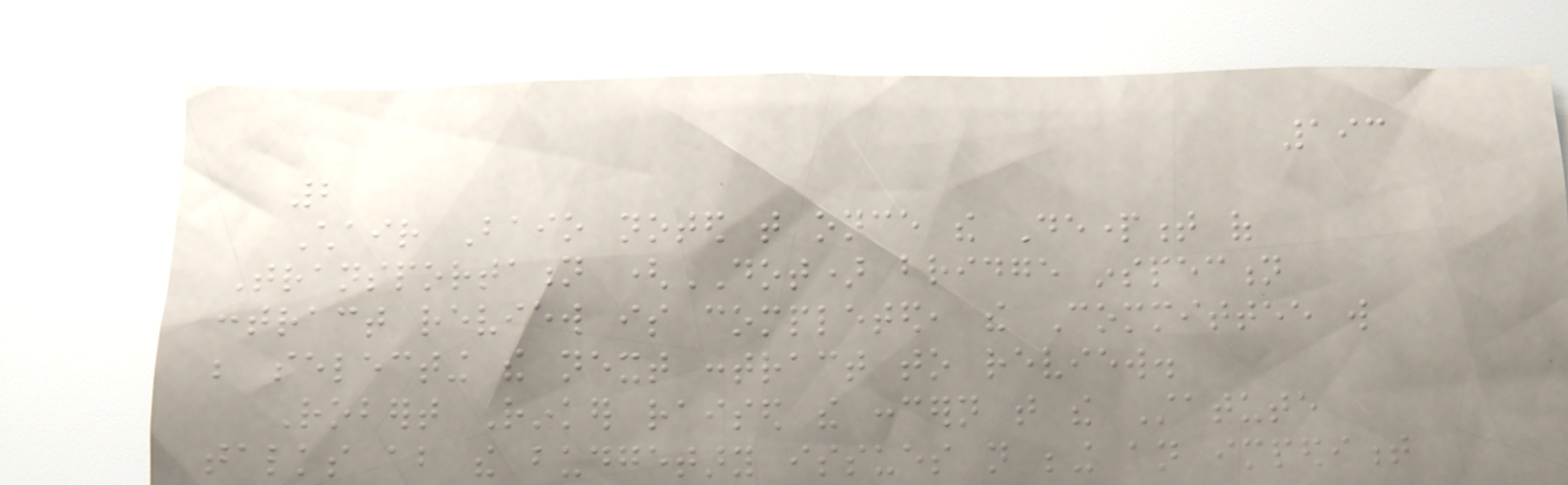193
2
Chair Baio noted that once the Department of
Transportation (DOT) bridge inspection
contract review is completed, the Committee will
be selecting the next contract to review.
Robert Rinker raised the concern that the Statute
talks about the budgetary issues not being an impediment
